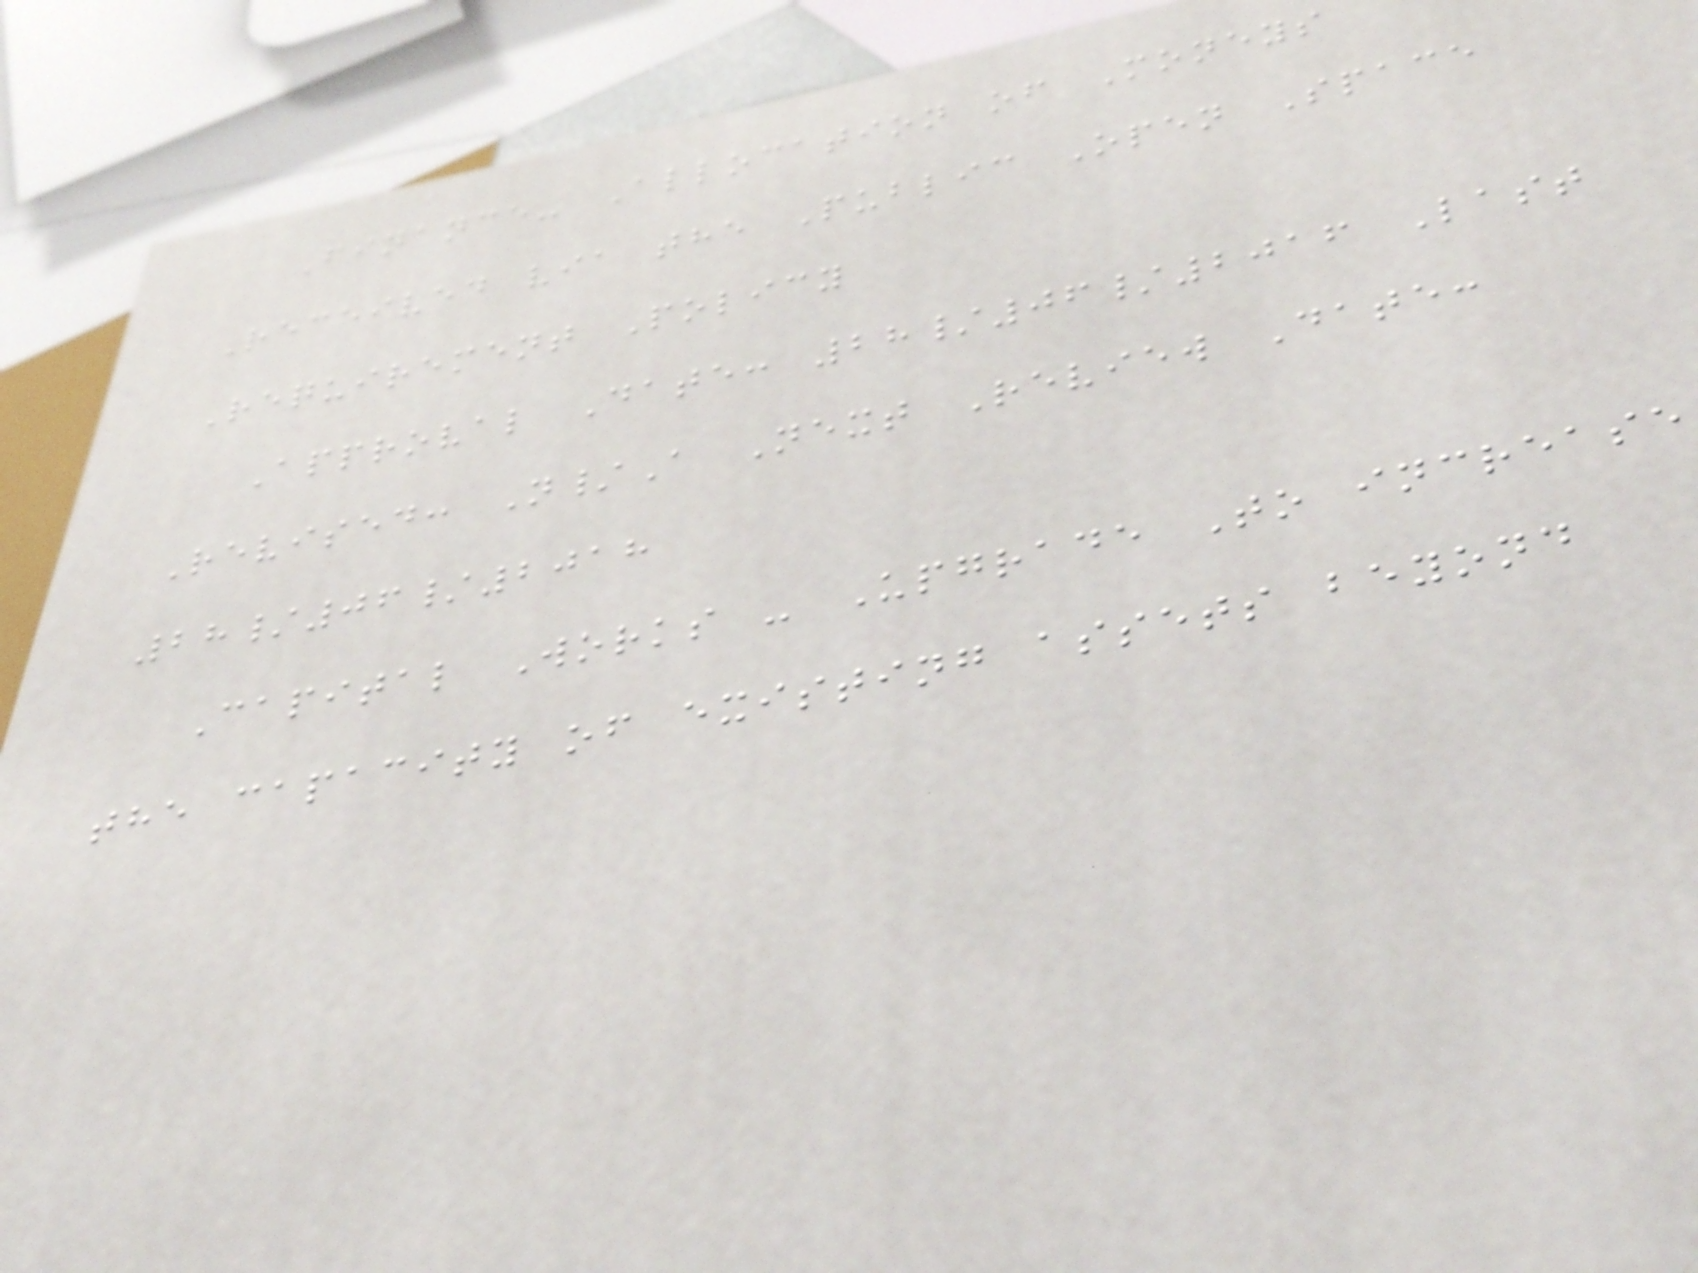Finance- Allocation of Moneys
Received via the Public Open Space
Requirement Policy
Approval Date: 28/06/2016 Last
Revised: N/A Next Review Date:
28/06/2018
Capital Works - Upgrade To increase
the capacity of existing assets beyond
